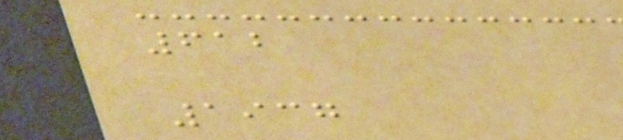612
1937
